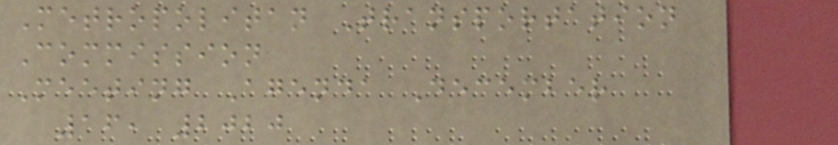Metropolitan Transportation
Commission
Meeting Agenda December
16, 2020
